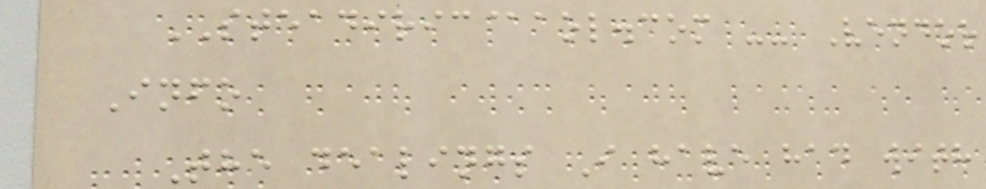STEADIRIC@aol.com -- Vendor
Info
The dealings I have had with
